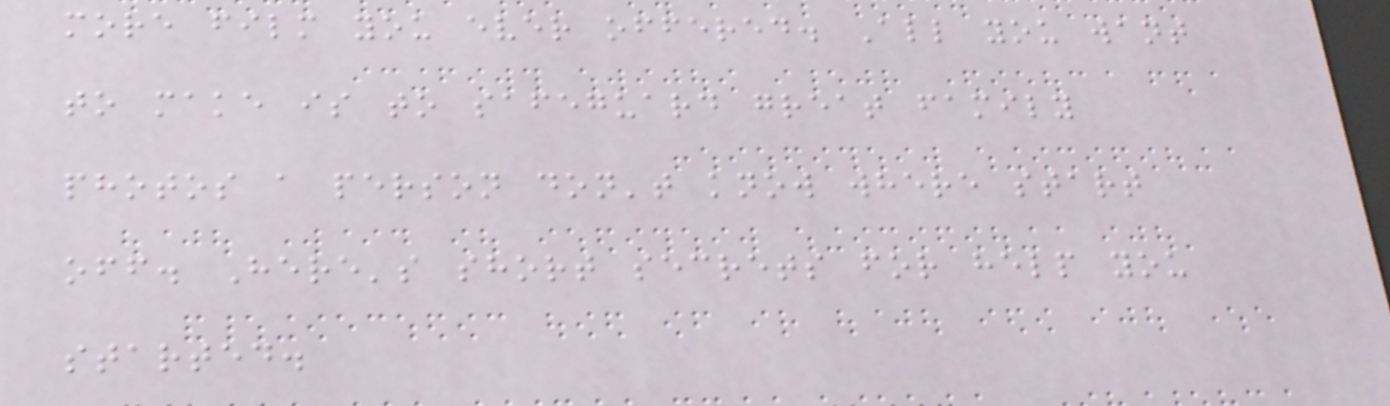more film you ever offered. All you want
to make is to safeguard great family
photos a person don't know where start
off. Here's short secrets for help you
started.
